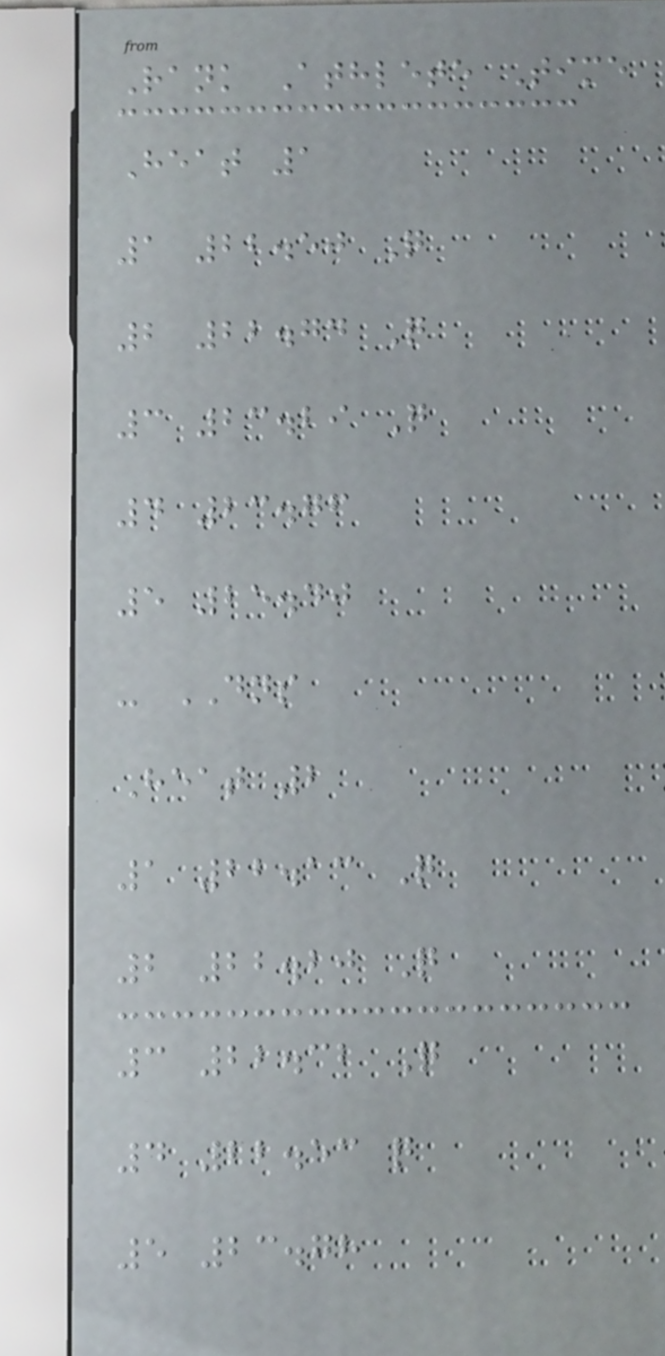Rank Athlete Time
Heat 1
1 22.50 Q
2 22.74 Q
3 23.29 Q
4 23.76
5 25.40
- DNS
Heat 2
1 22.13 Q
2 22.20 Q
3 22.32 Q
4 22.53 q
5 23.78
